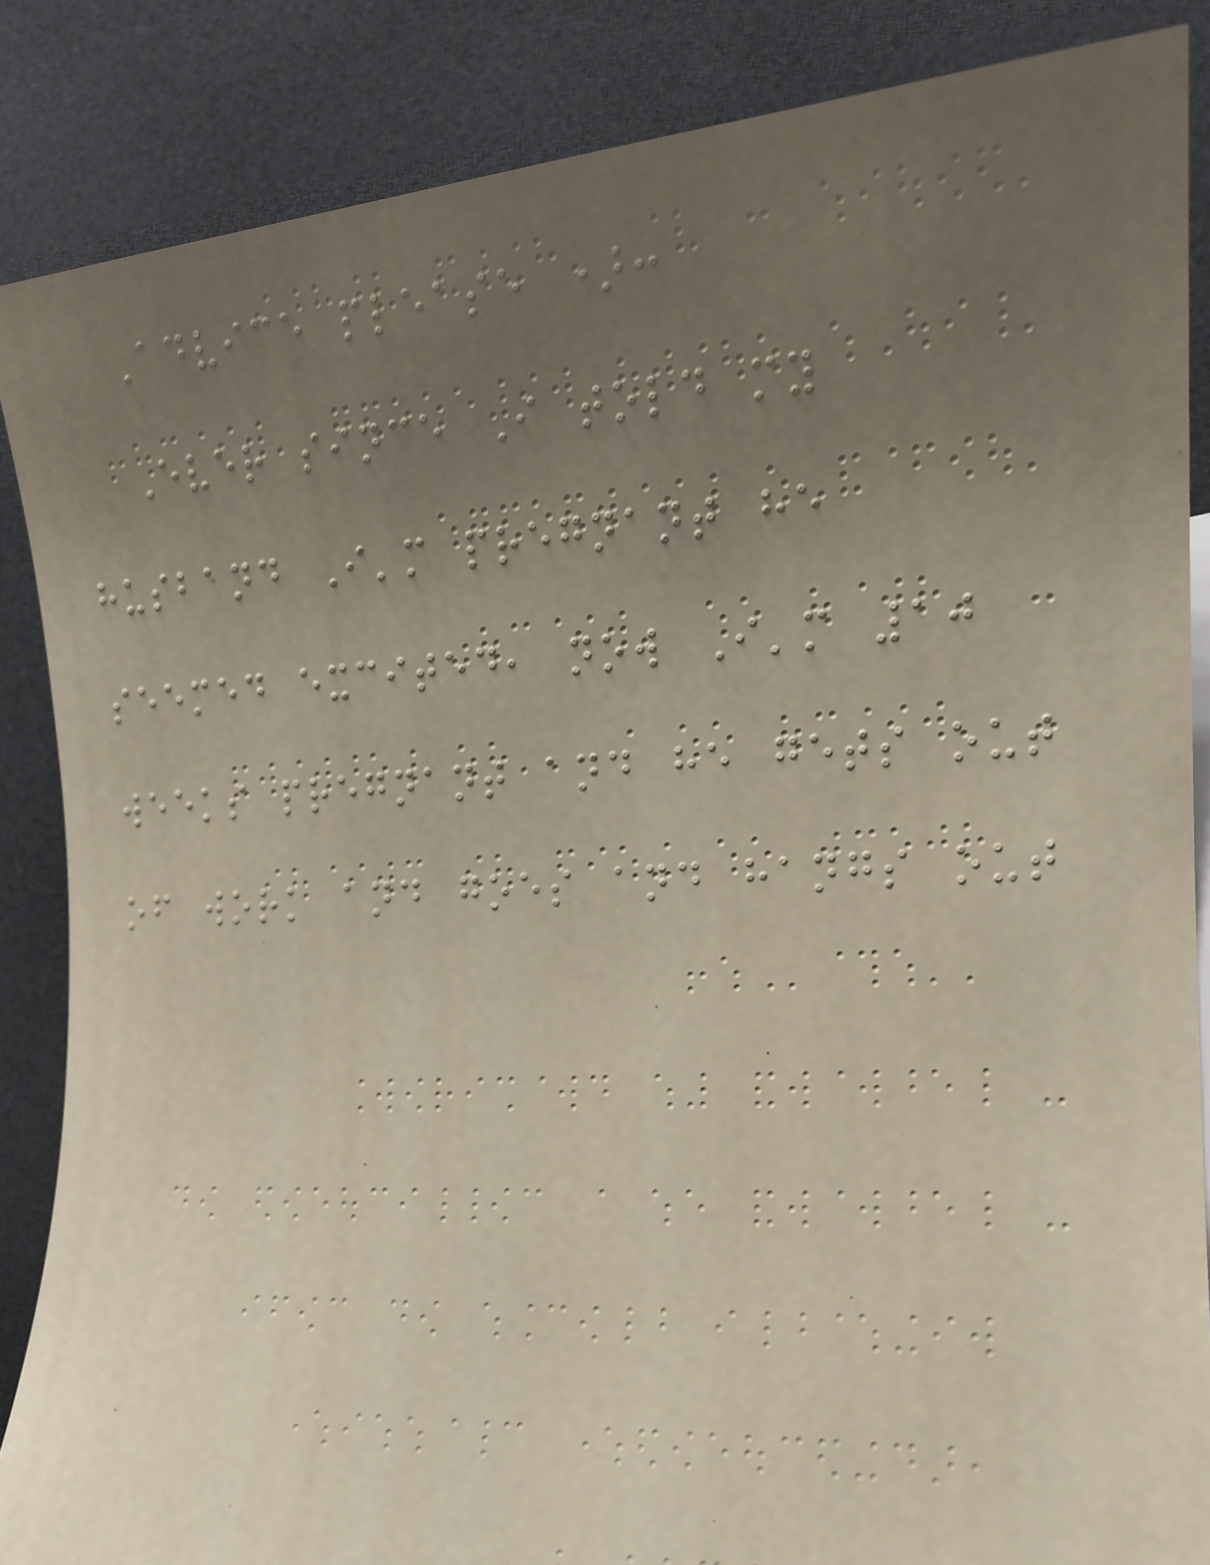Advice please ):
Ever since I told my
husband I'm pregnant he
seemed excited, now I'm 10
weeks pregnant and he gets out
of work and goes and hangs out
